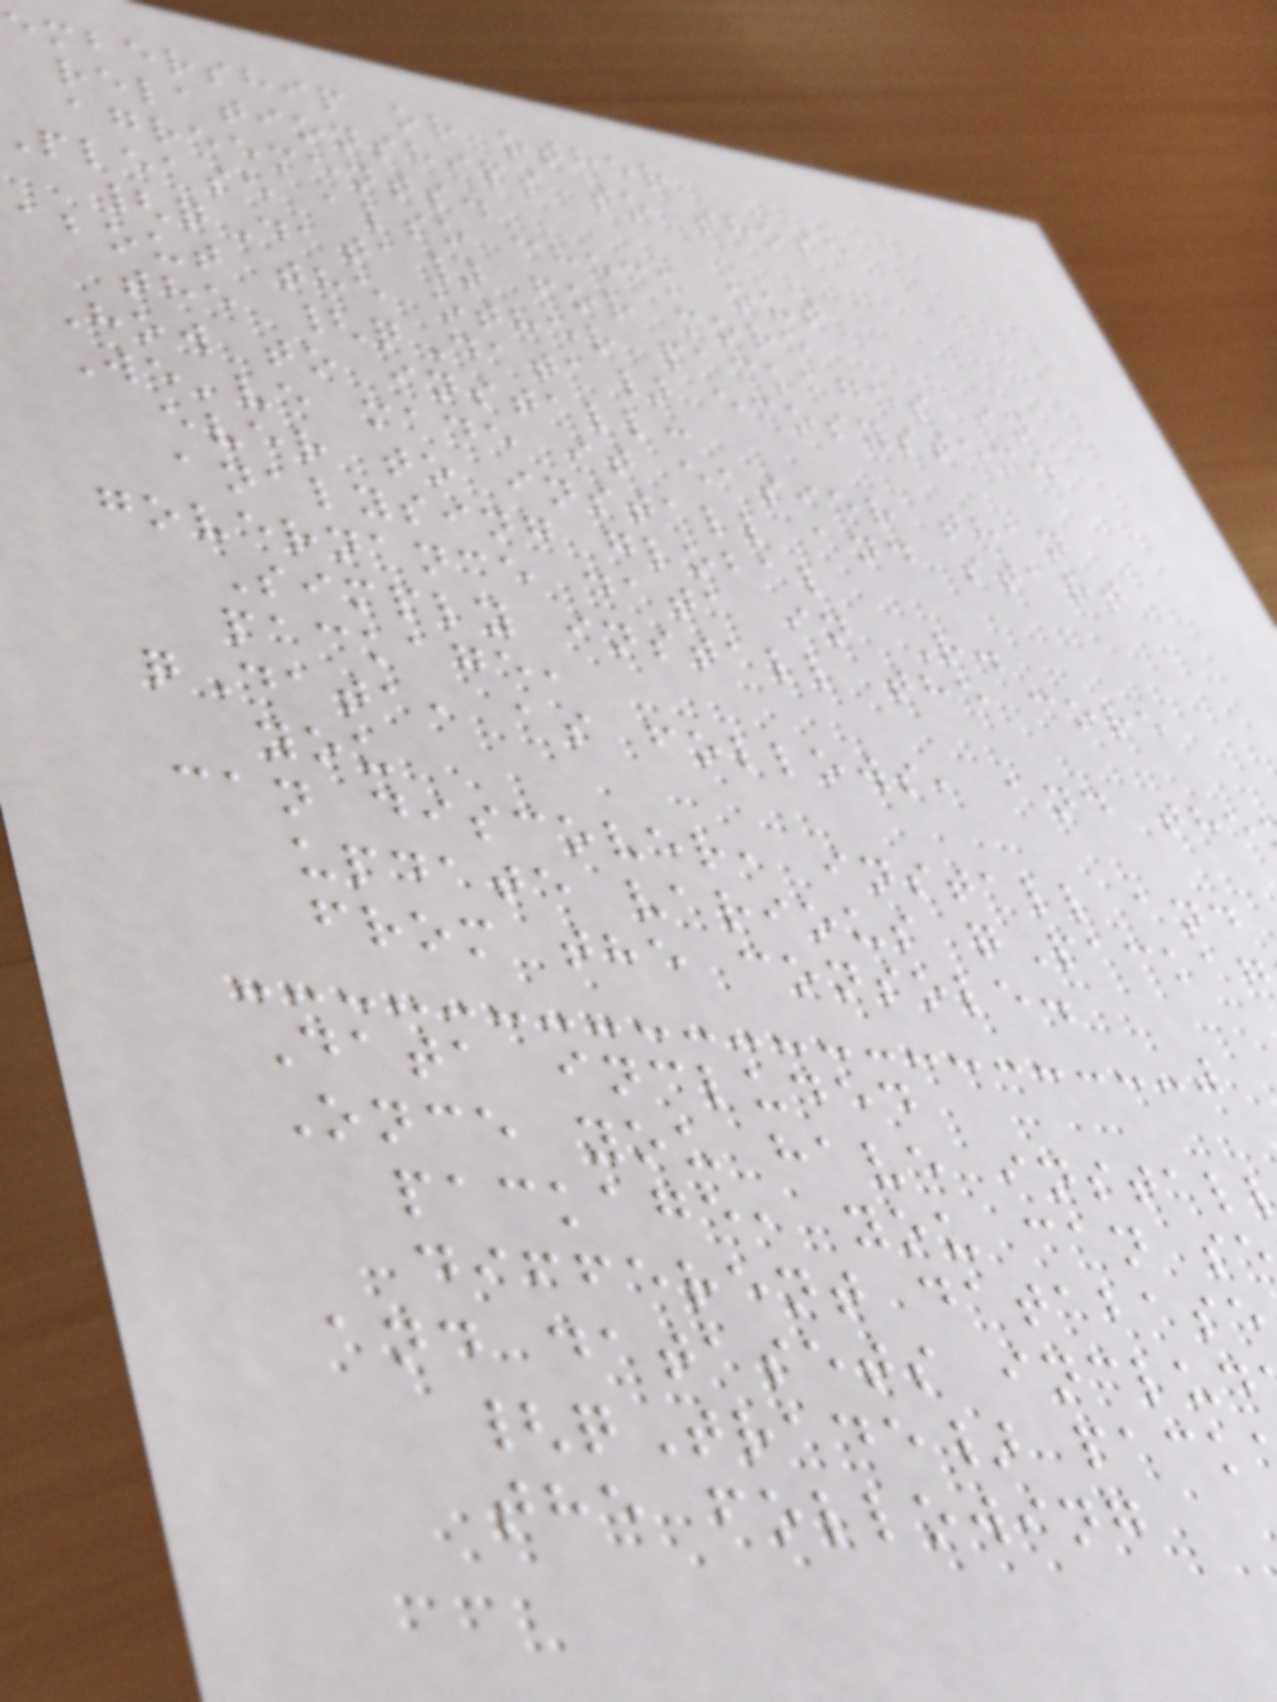embership or other
relationships to those
agreements.
please also check out
{qData} for more
about the other packages in
the {qData} ecosystem.
How to install:
We've made it easier than
ever to install and start
analysing global
governance data in R.
Simply install the core
package,
qData, as follows, and the
you
can discover, install and
update various qPackag
from the console.
Data included
Once you have instal
package, you can s
different database
and datasets includ
{qTrade} pack
the following
